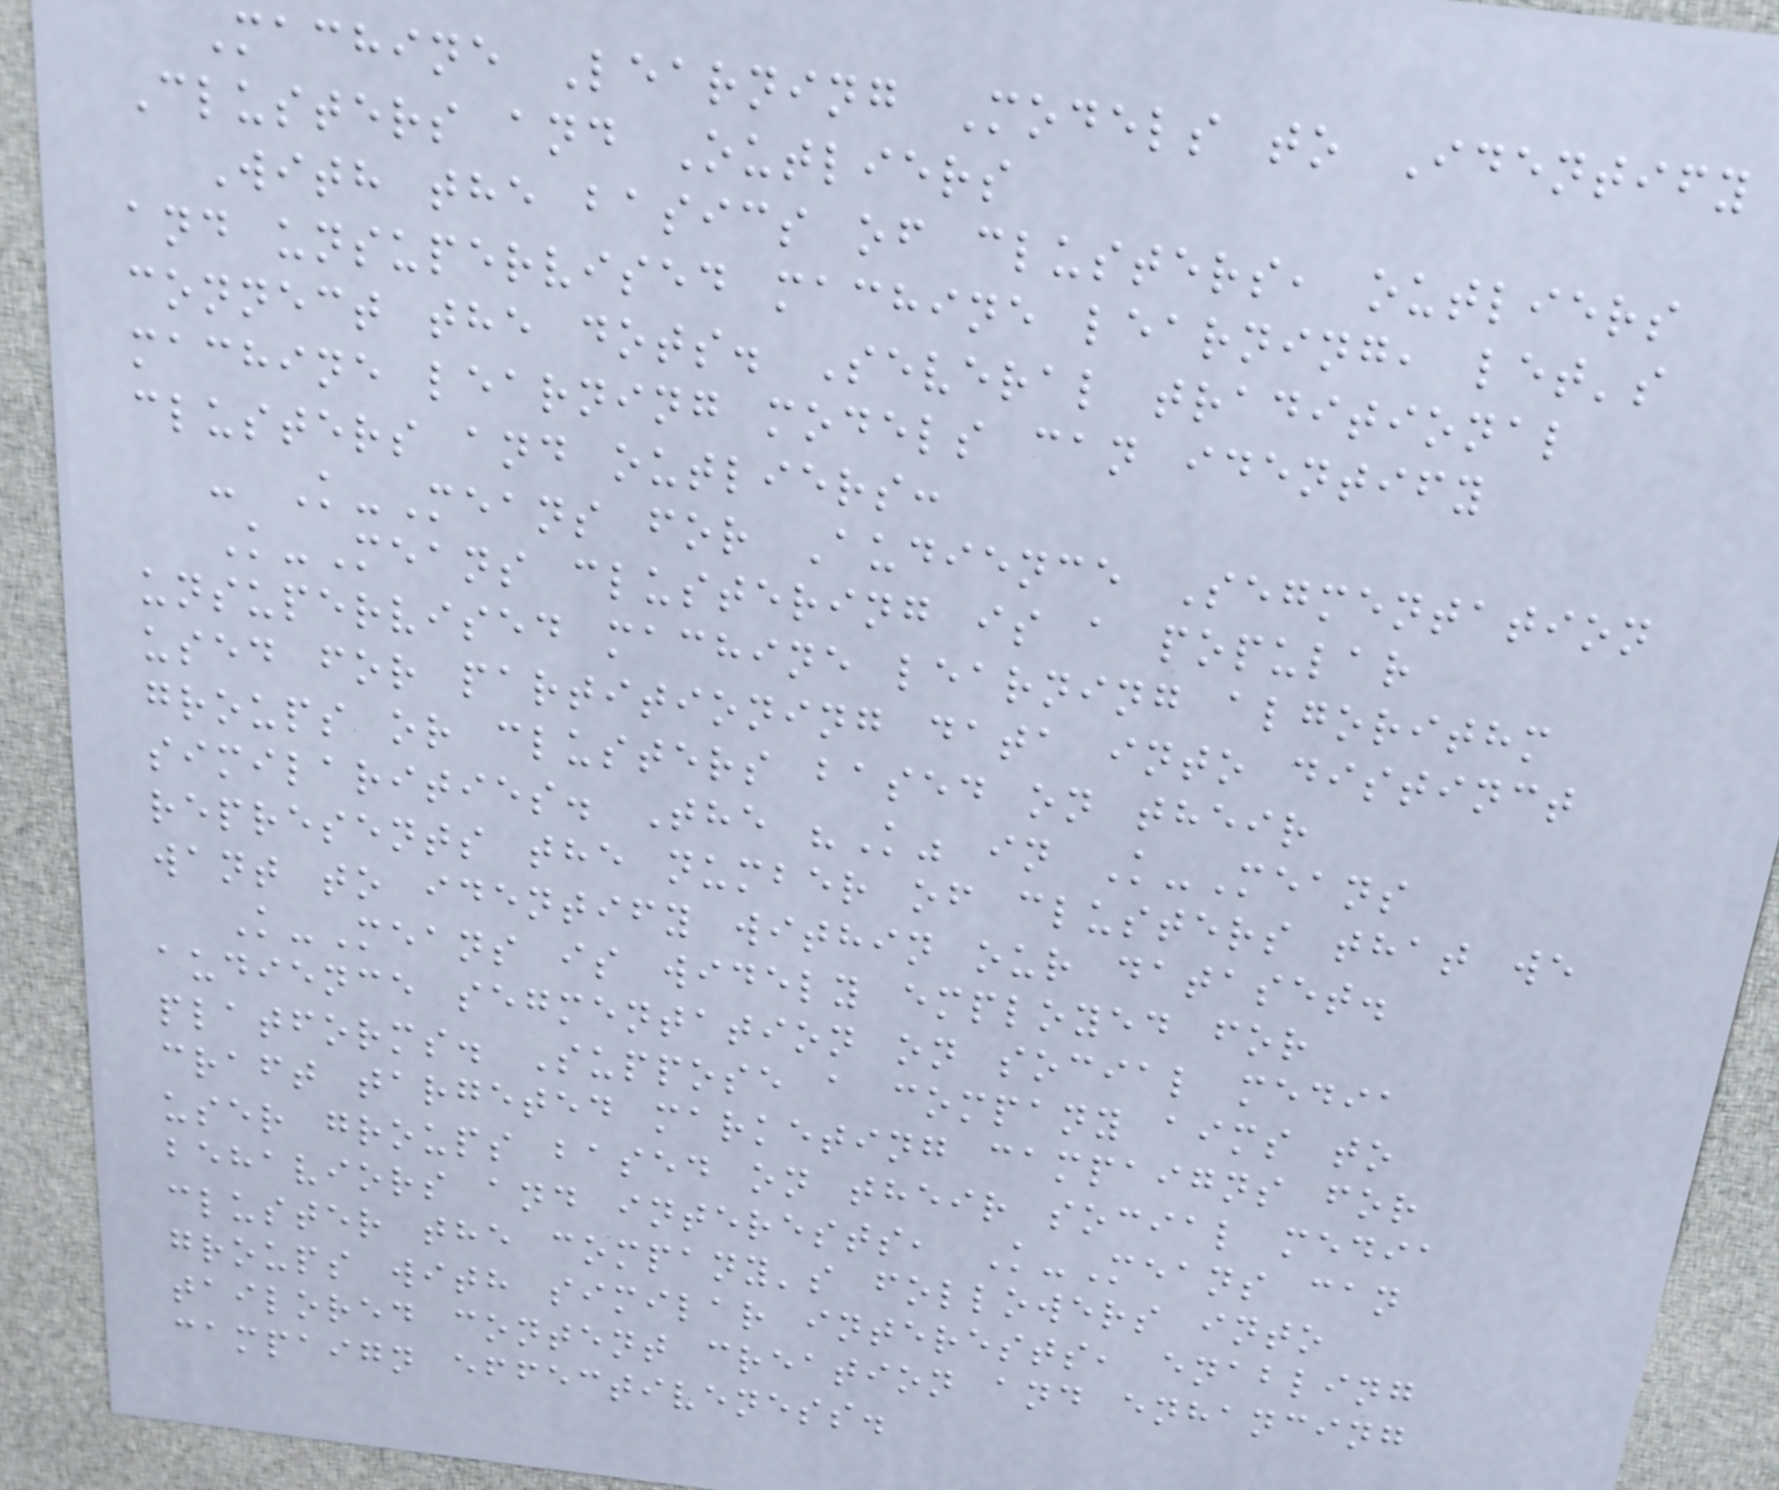Machine Learning Models to Identify
Clusters and Outliers
With the basics of clusters, outliers
and unsupervised machine learning, let's
connect the dots. Several traditional
machine learning models can identify
clusters and outliers:
- K-Means for Audience Segmentation
K-Means clustering is a popular
unsupervised machine learning algorithm
used for partitioning data into distinct
groups or clusters based on their
similarities. The "K" in K-Means
represents the number of clusters that we
want to identify within our dataset.
K-Means is widely employed for
audience segmentation on social media
platforms. Suppose a company aims to
craft targeted marketing campaigns for
user groups based on their social media
behaviors and interests, K-Means can
cluster the company's followers into
groups with similar interests, enabling
tailored content creation and enhancing
campaign effectiveness.
